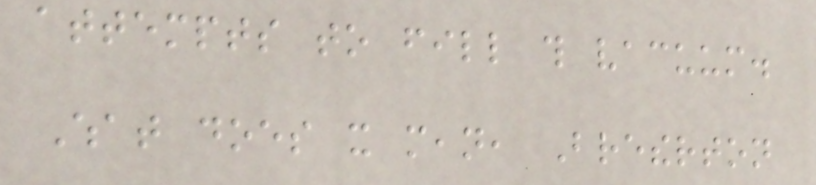attempts to fill this vacuum.
What does it mean, Bretherton
